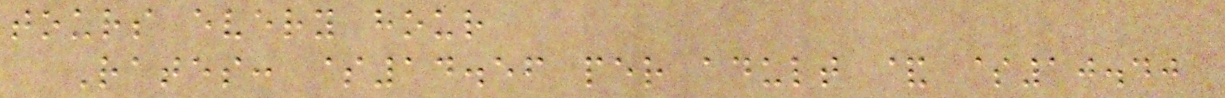tours every hour
Rates: $14.56 per adult & $10.40
